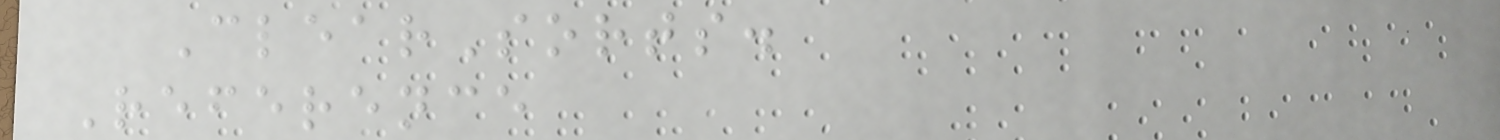ClearSorts.
Reference
